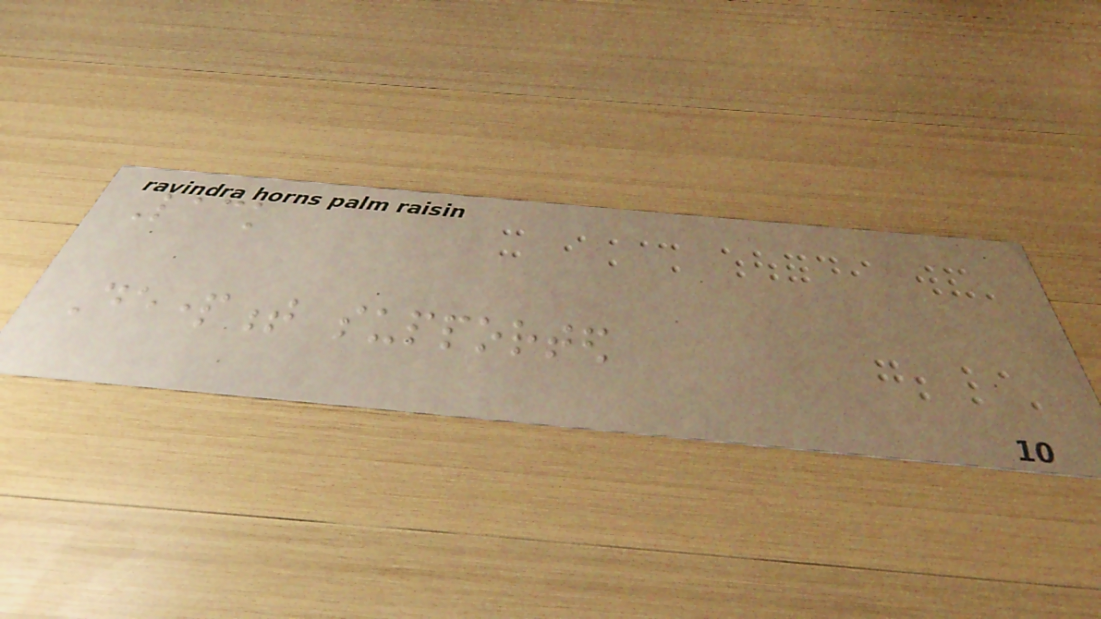Lack
Department supported
